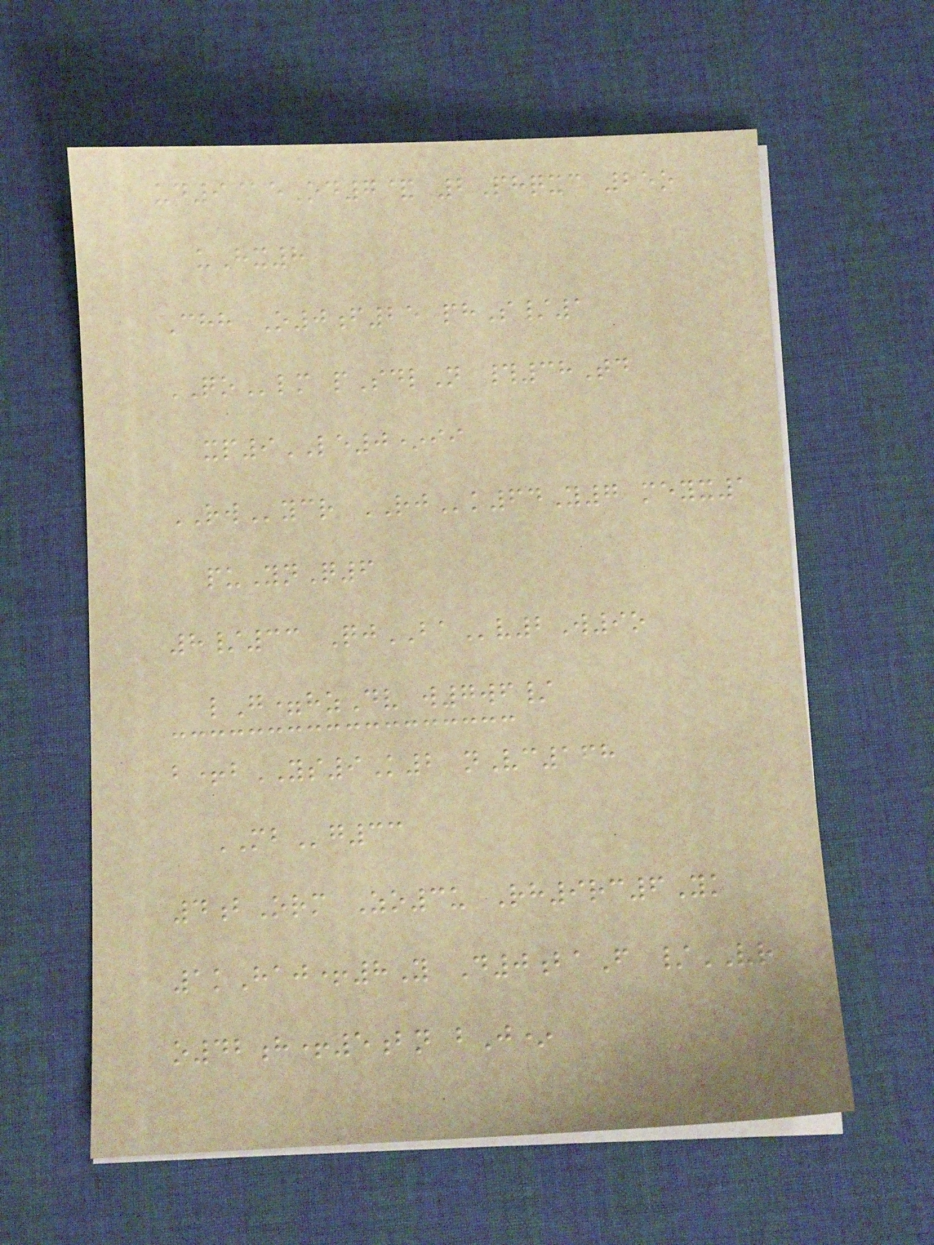ud9@eOd7& 2Phqxc 25o
uHx8
Chh O0f25 phS/1
QOlm pSdlN #38Td
xp9LE0*ii
RWycr RJk64Y7 meyx1
puYnQ6
8/33 QjBAv2W9o
lG=hzDv w7wf/
b+bYS9K2 nVc168
MBg33
4bOrm Zo3u Rh9rc6Yk
1kHaj+8Y D0baF /VR
o42h+5bn bJ*
